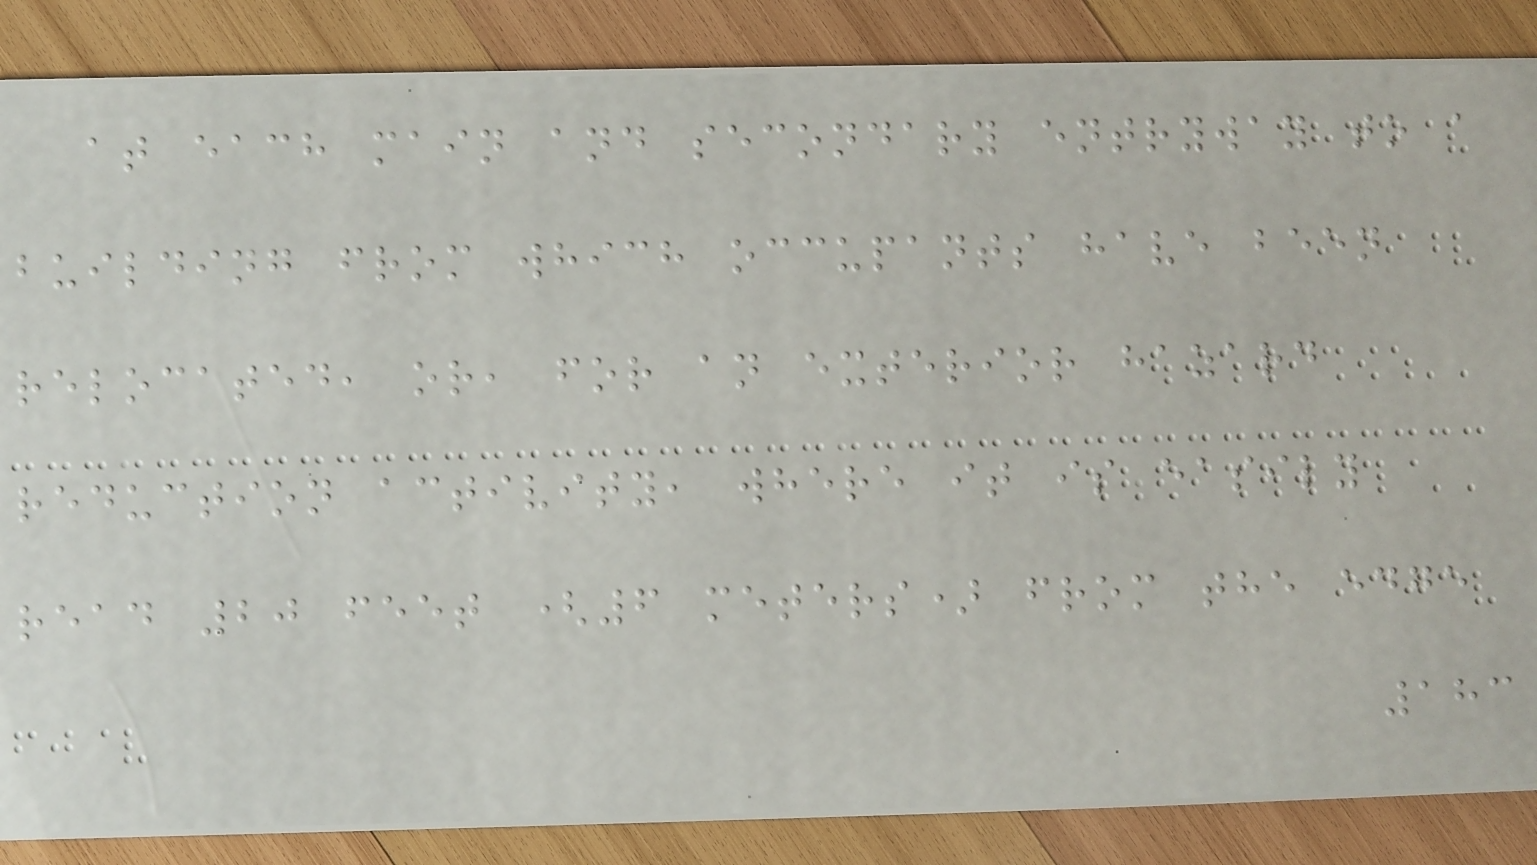at each main and secondary entryway to a
building from which occupants have been
relocated, or, for an exterior hazard
reduction activity, where it is easily
read 20 feet (6 meters) from the edge
183
